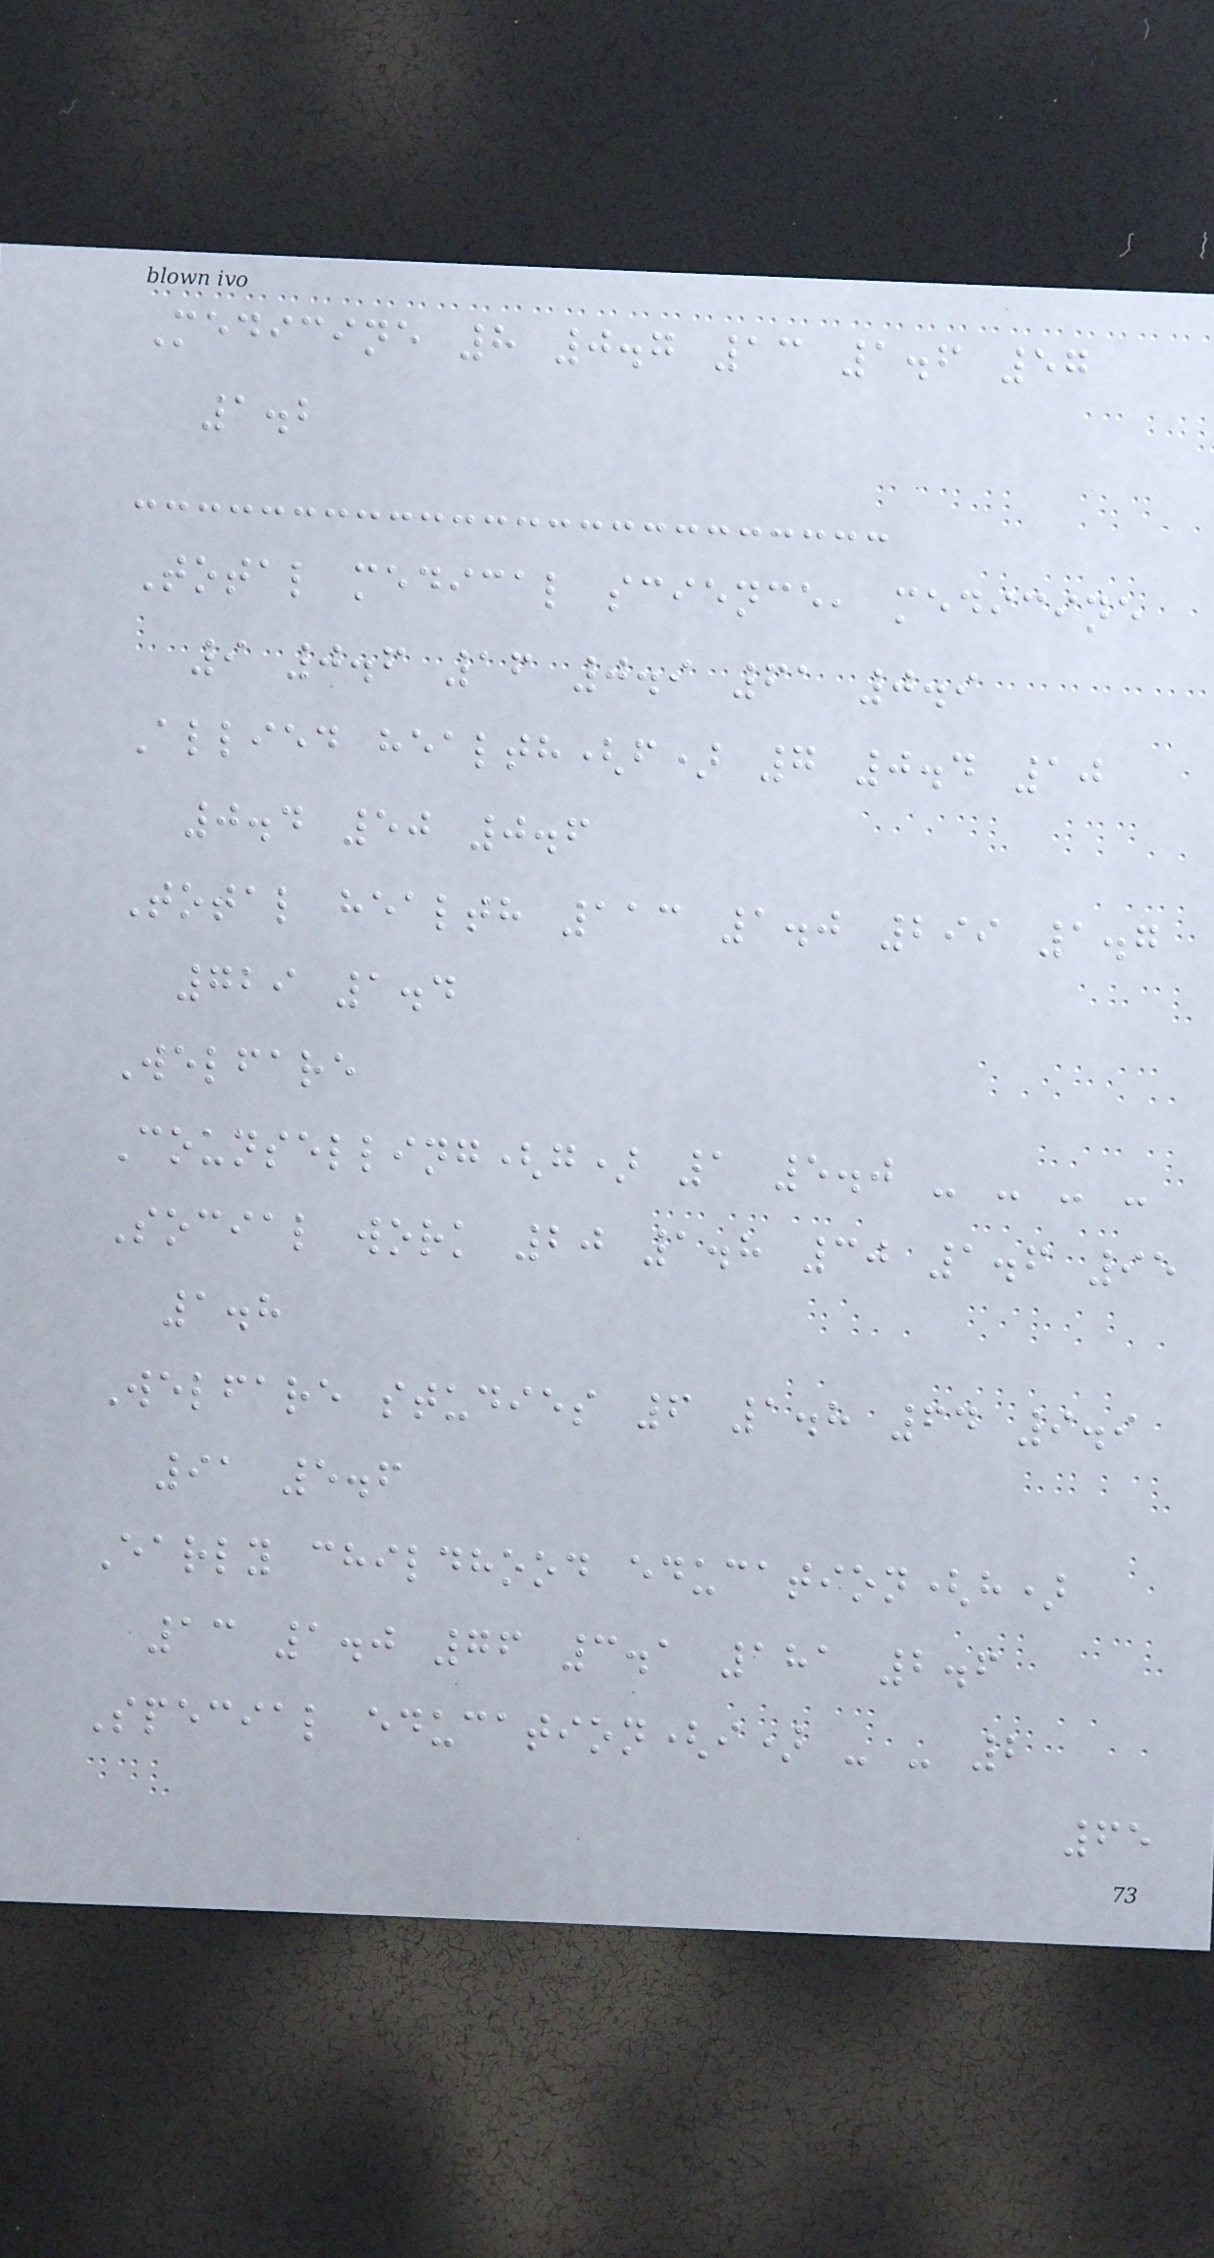Medicine 8 0.7 13 1.6 57
1.2
Total medical science, medicine
9 0.6 16 0.9 61 0.9
Allied health(f) 7 0.4 10
0.4 50 0.6
Total health 113 1.0 299 1.7
729 1.4
Welfare
Counselling(g) 1 5.0 - - - -
Social work 20 1.8 30 1.6 95
1.8
Welfare studies 6 1.8 64 9.9
91 5.6
Early childhood education(h)
13 1.0 76 3.1 181 2.6
Special education(i) - - 2
65
